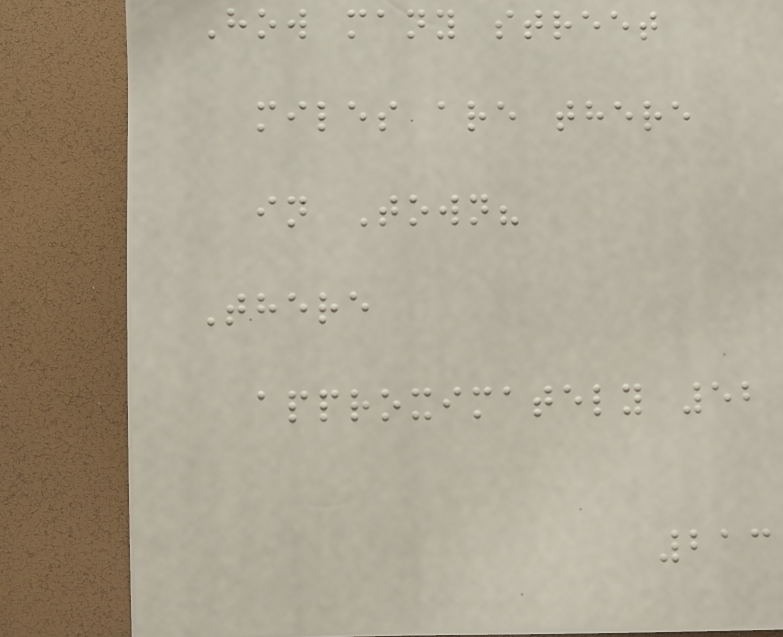How many street
miles are there
in Town?
There
approximately 52
213
